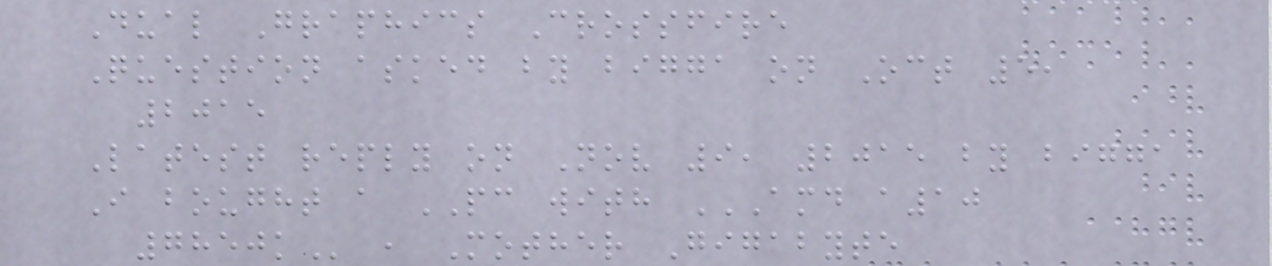Dual Graphics Crossfire
Question asked by bigga on Oct 5,
2015
Latest reply on Nov 9, 2015 by bigga
I bought a PC with AMD A10
7850K , Mother Gigabyte
